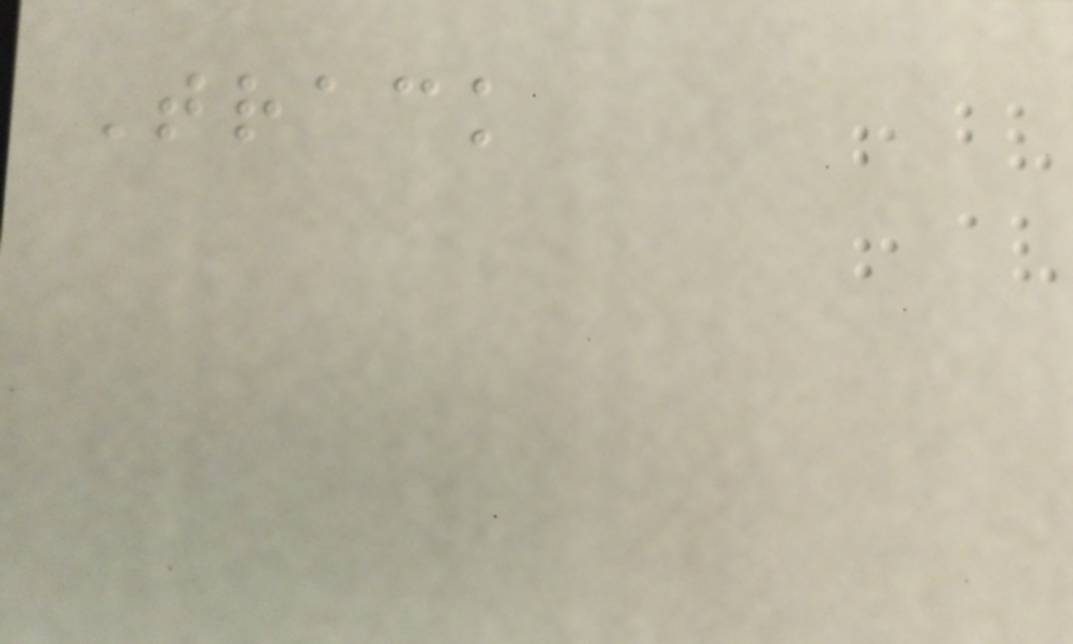Track
